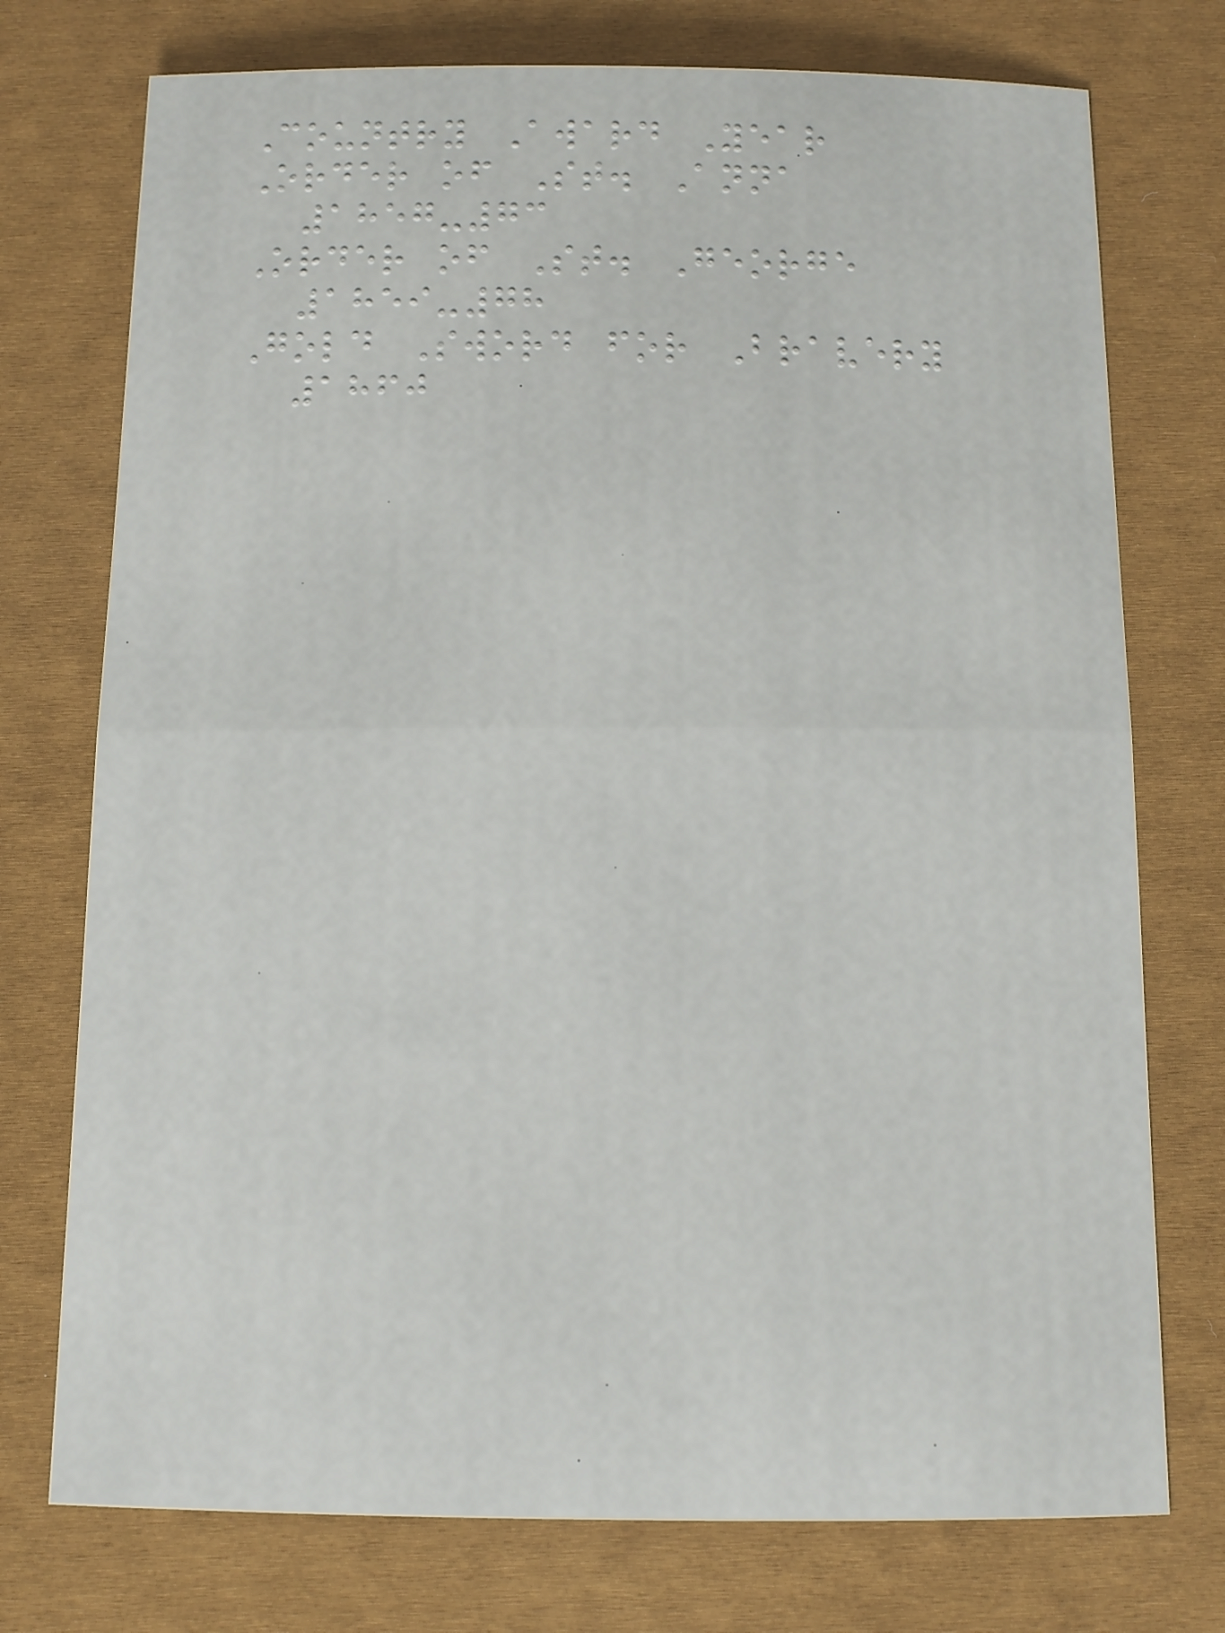Country Award Year
Order of St. Anna
1857-73
Order of St. George
1859-78
Gold Sword for Bravery
1860
